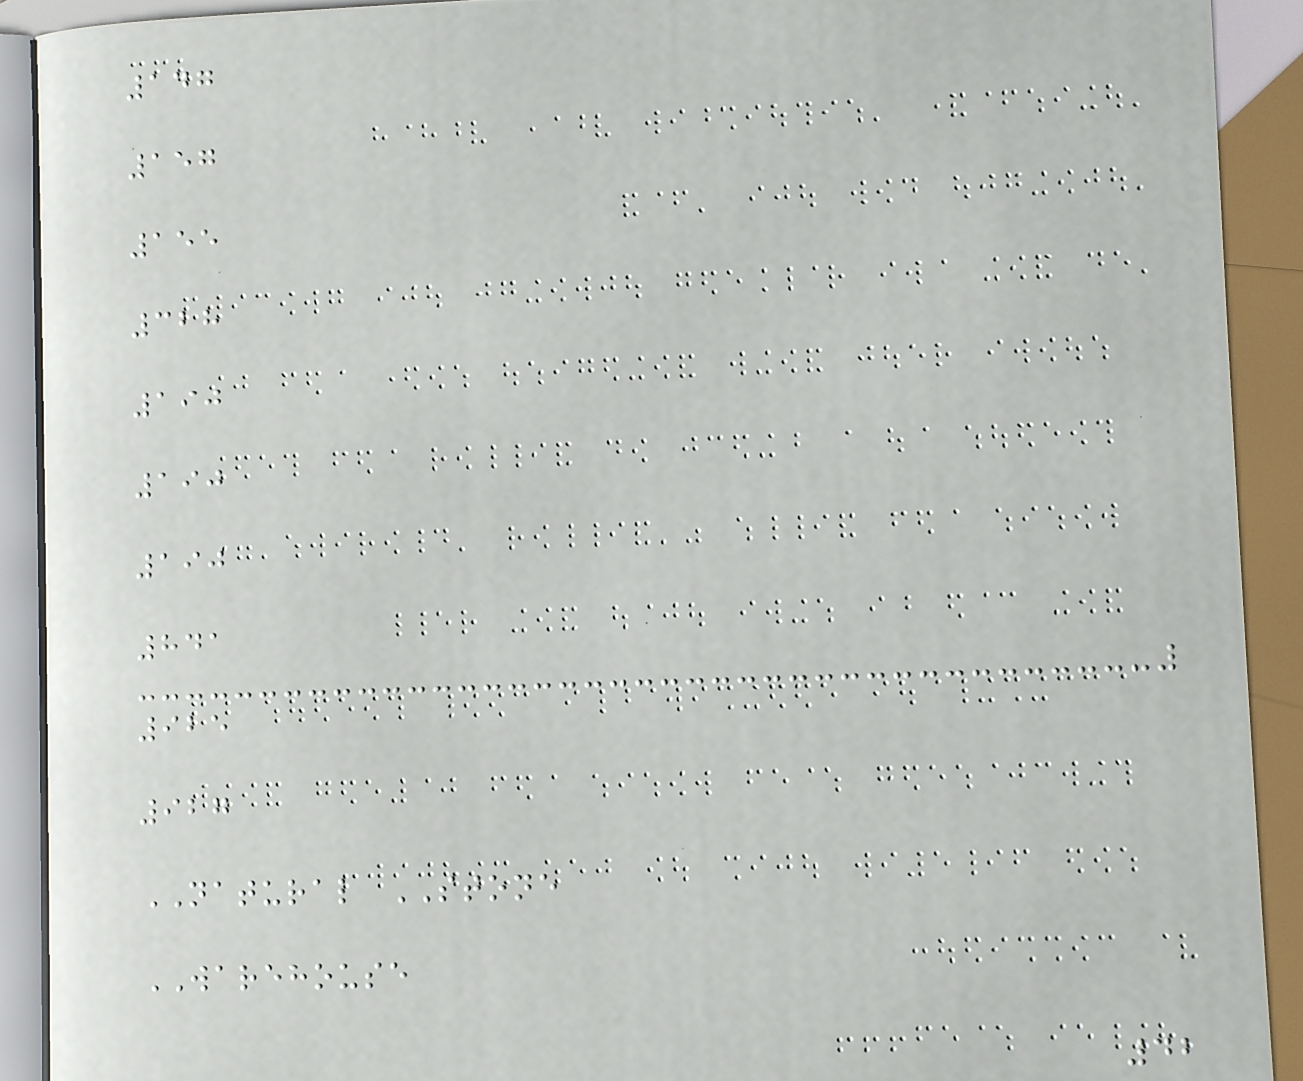147
157
155
328
190
190
190
841
925
927
NATURAL STONE
WAREHOUSE
42
